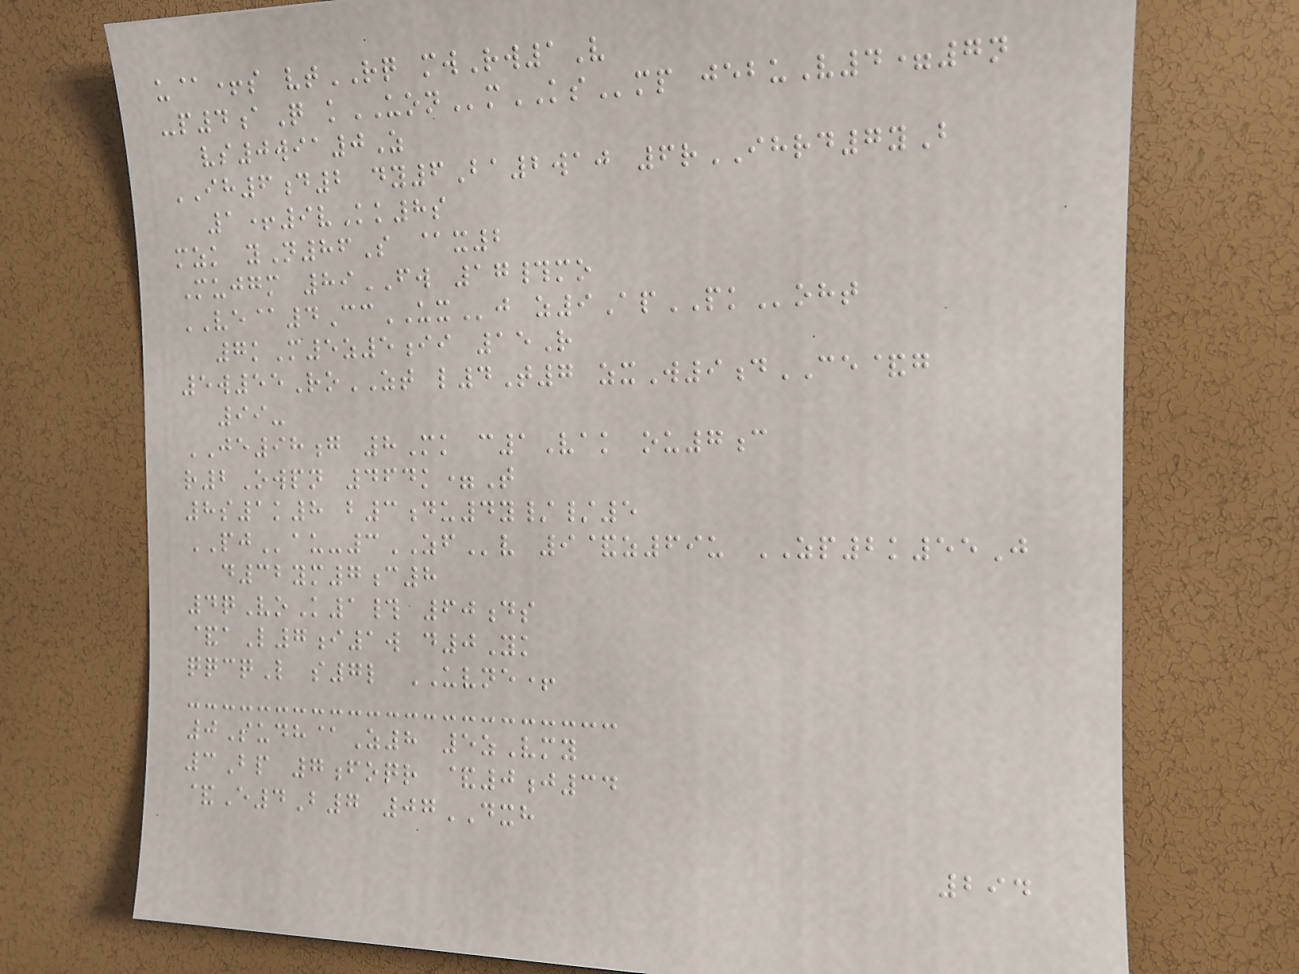u@+s vtRQ mwRw1V
-p4aQ kUONmKSmp jebuV4=7n
vs0wia0Z
IH6d2 dy6Ba2waj 6rIHRD7yB
1+9vKk8s
mzk yN86S @x2
Mujgm 89FW 17#mo
VE@4CcUXj z9ApPKoht
7kM5z5ii 15R
5w55RoZT l4T7 zxW9dCE&g
99-
JE98g 8Mk c1Vak ou7c
r2Owpn 464k=T
8s1k8 b3du4y//5
PJau-3ZFv 9&z69u ZP2k55J
d32ym7c8
4qVoK1# 60ds
&aL7i1w d0Yk
qqcqL s7l UVNE+
0Sudh@Z8 5zVmy
3Bp 7foqr &0j34
&E4B7 07DXH
294
